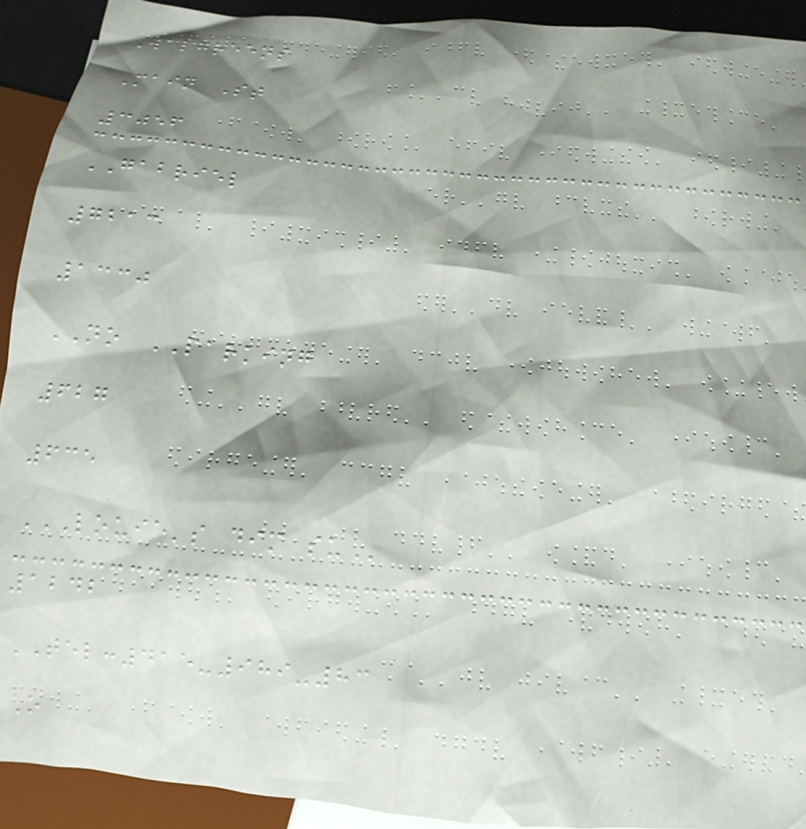Walgreens
Main St
3056
GABRIEL
7213
1330
NO PARKING
627
635
LOUIE'S DIM SU
1242
TEL:415-989-83
O
